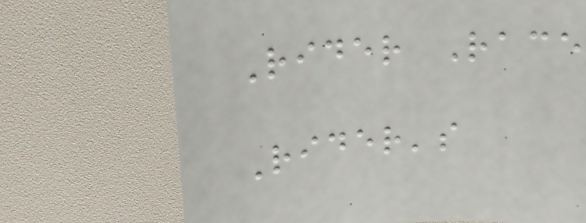Rider Race
Rider's
